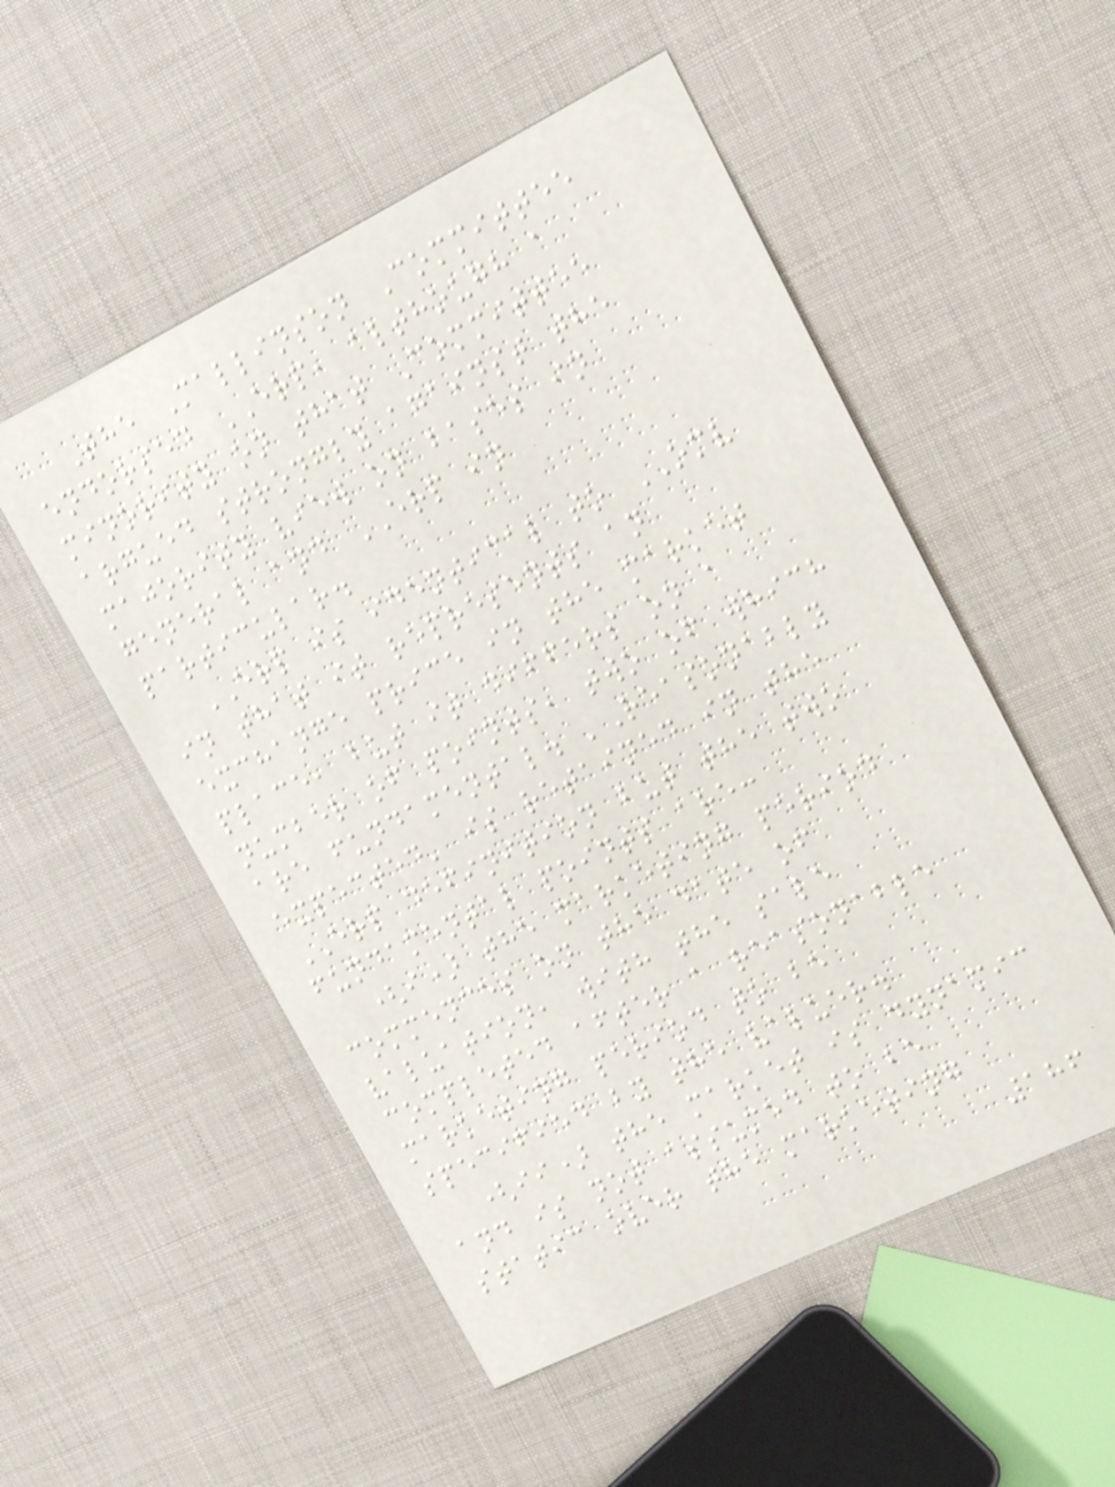The Mallinson Committee
endorsed ERP, although a
minority on that Committee
argued strongly against the
majority view on bases in
general and ERP in
particular.
ERP is identical to OMV
in that it represents an
exchange price in the market
place, but it differs on a
number of points, two of which
are fundamental. 'Reasonably
expected' is retained in the
ERP definition but the two
fundamental points are:
(i) the marketing period
commences on the date of
valuation, with the sale
completed after a reasonable
marketing period to be
specified by the valuer.
(ii) the market is dynamic
and is not assumed to be
static over the marketing
186
